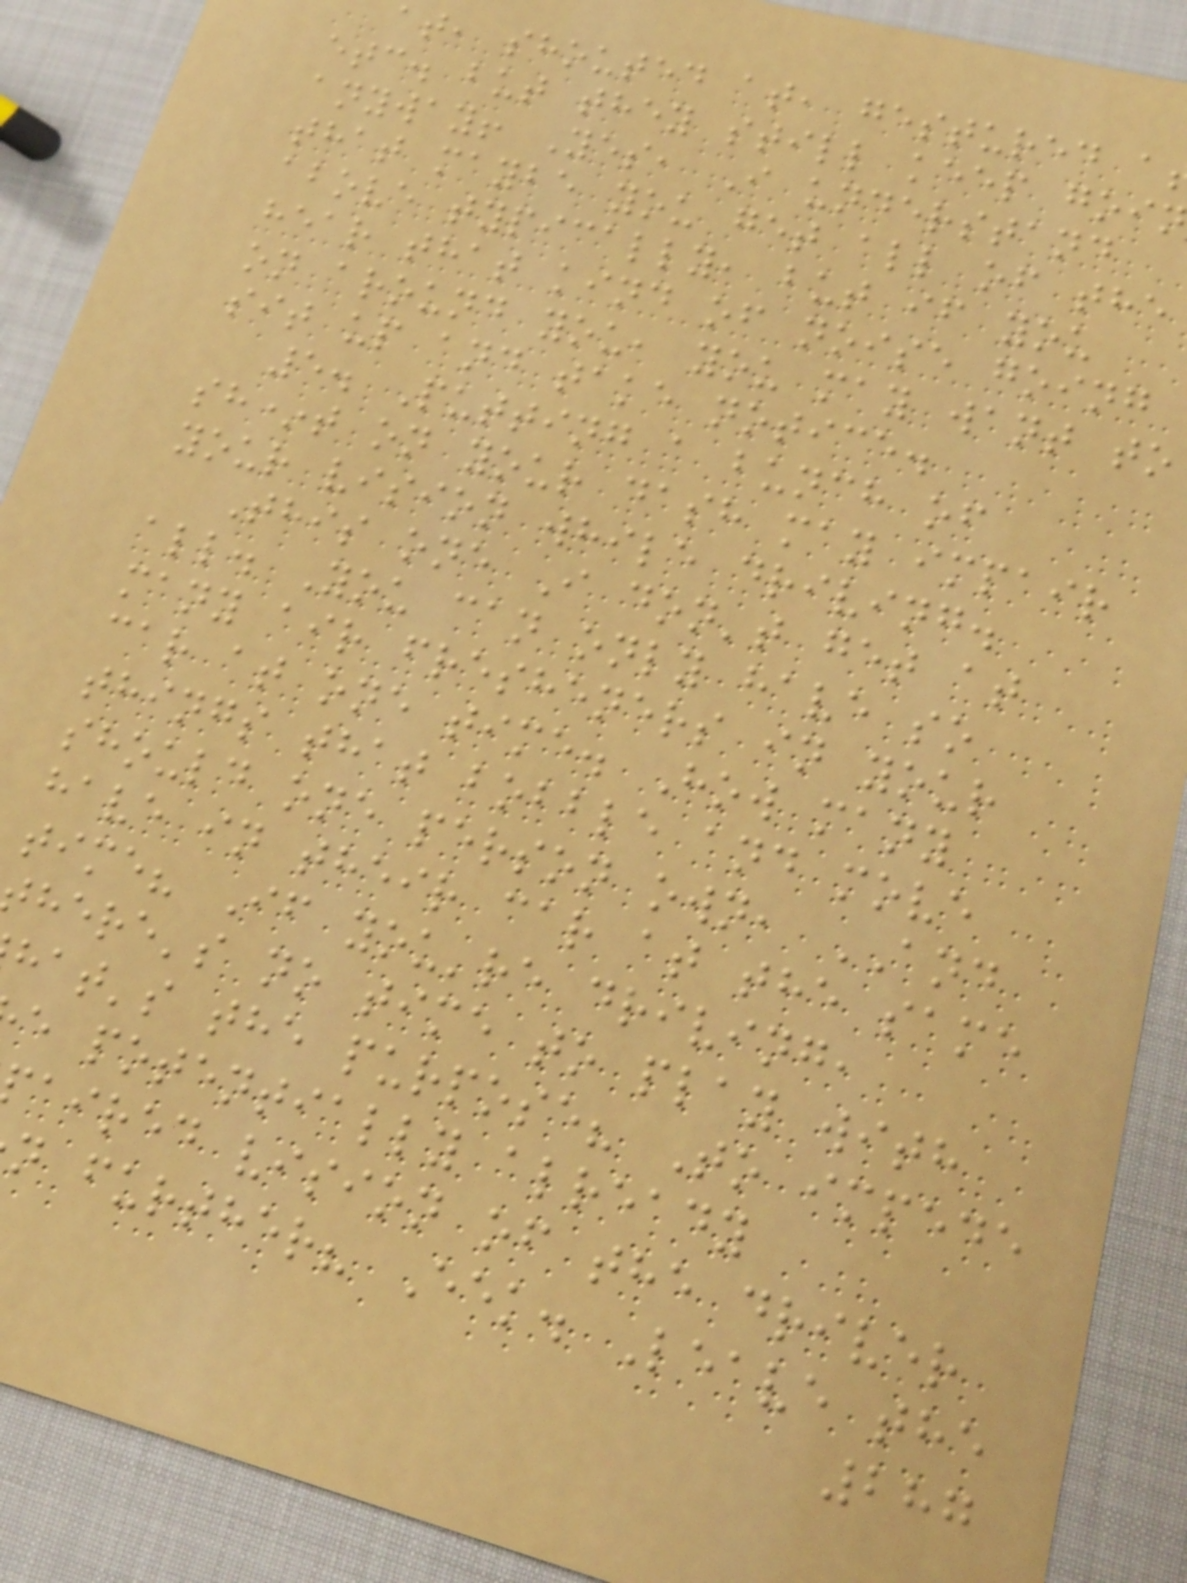at, shouted at, gestured a
etc. but they still keep goi
anyway! Yes, I understand
that maybe you get all of the
above typically, but if you
hear that kind of noise going
on around you, you may want to
sit up and take notice.
5. Putting a bunch of
sh*t on your dash may impair
your vision while driving.
This one I don't get at
all. You can only have so
many air fresheners in your
car at one time. How many
things that bobble and move
should one person own, AND
have in their car at the same
time? If you're driving,
here's no time to play with
hat's the purpose? To impede
e potentially already
aired vision of the driver
n further? Eek. Leave the
287
